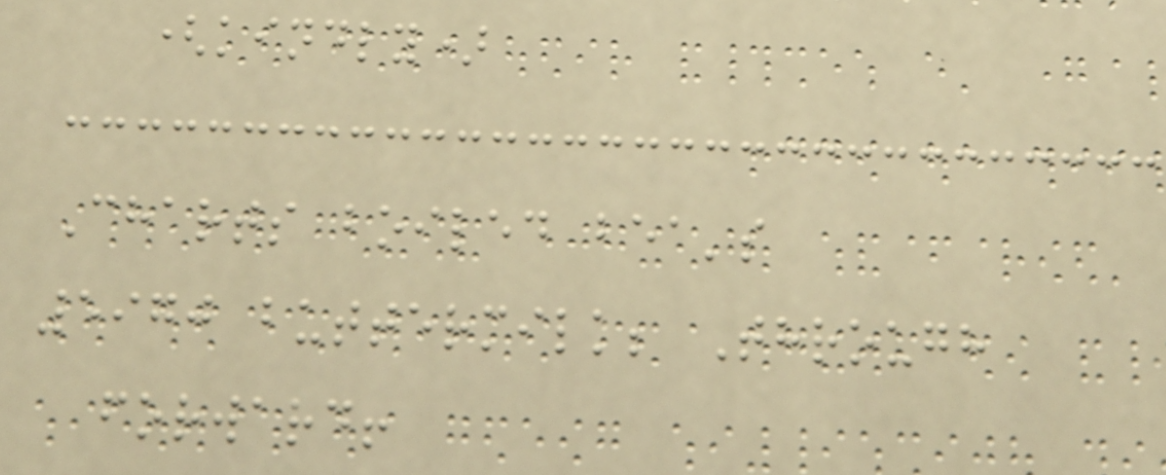(kindly)
Charts boiled bea's
5970 buttermilk; Through
forward!
